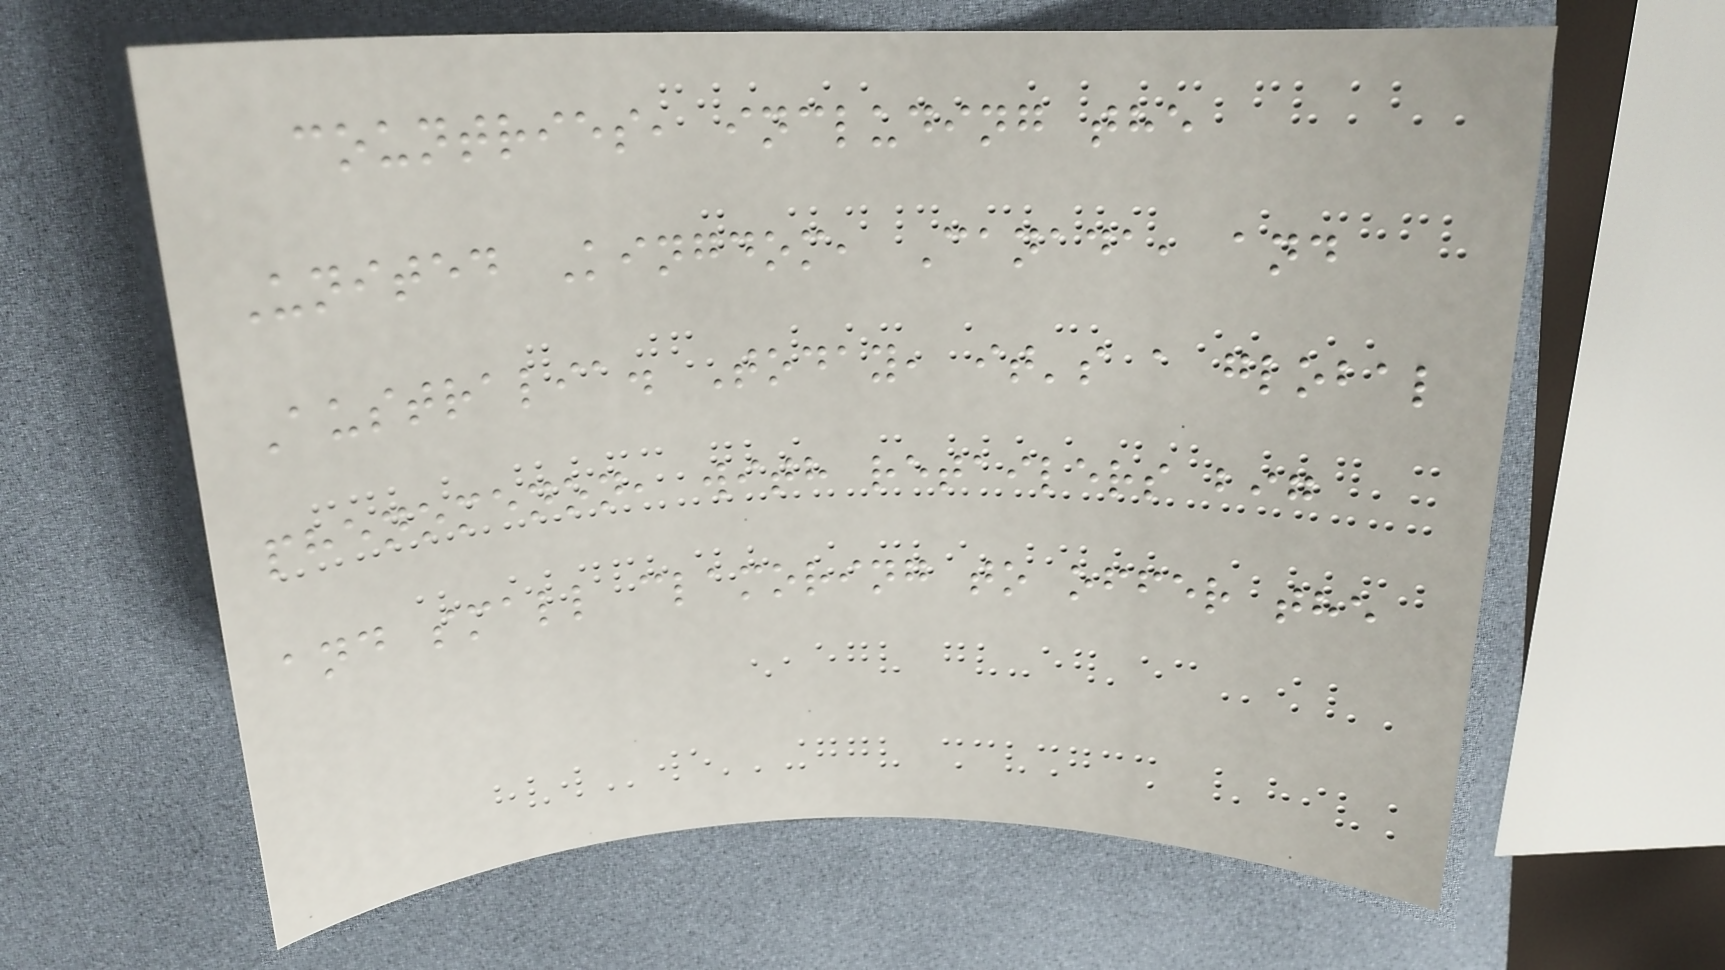countries, including the
United Kingdom, Canada, and
Australia. Today, it's a global
phenomenon, with retailers big
and small clamoring to offer the
